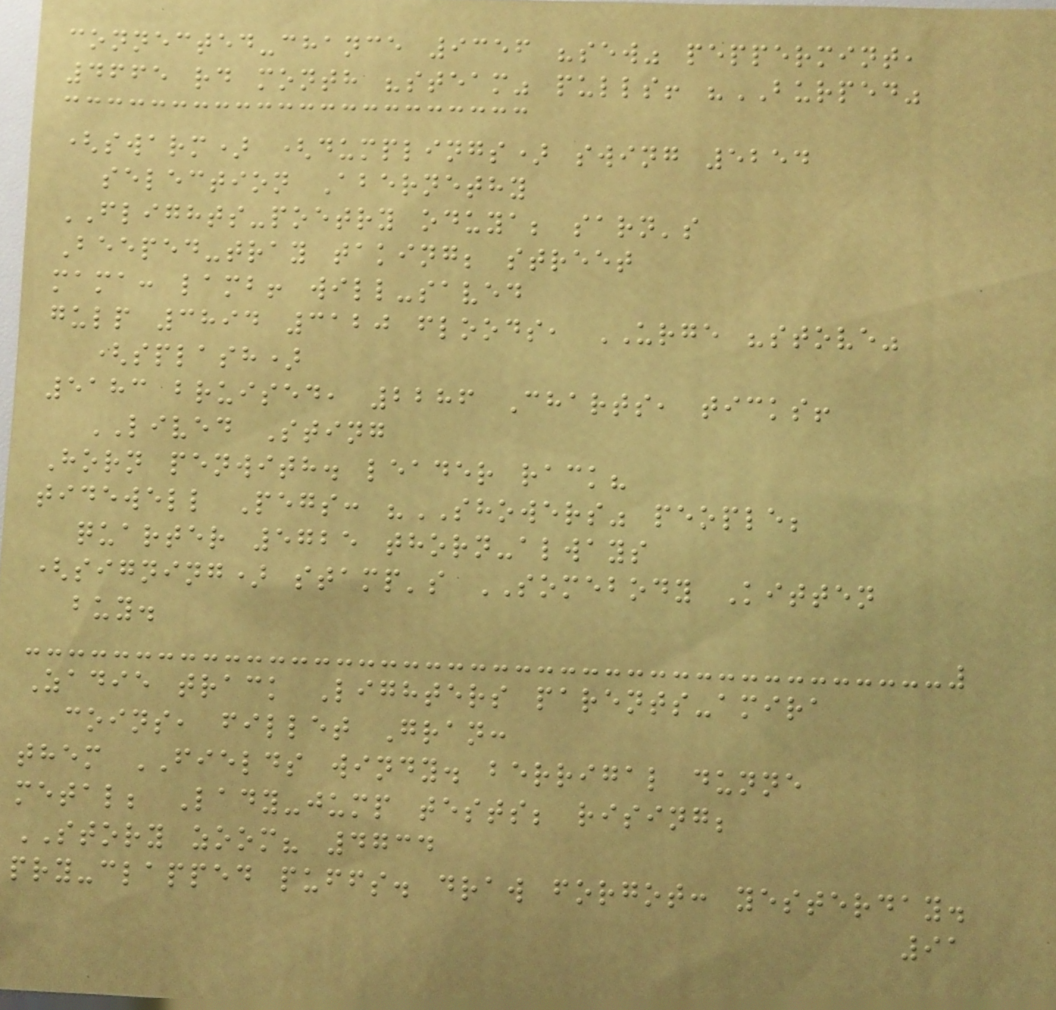connected-chance 9356 "sew" peppermint,
4665 rd month "steam" pulls! "BURPED"
(swarm) (dumplings) swing 5254
selection Abernethy
FLIGHTS-poetry oduya; sarn's
Beeped-tray taking; street
mama: lamb! will-saved
gulp 3894 3120 floods, URGE "stove"
(splash)
5183 bruised, 2286 Charts, ticks!
LIVED Sting
Horn penwith. leader rack?
tidewell Pegs: "SHOWERS" people;
quarter 5725 thorn-always
(signing) stamp's SOMEBODY Kitten
buy.
Zadie track Lighters parents-amira
coins, fillet Gran:
them FIELDS windy. berrigal dunne
metal; Lady-jump tests; rising;
STORY zoom? 4734
pry-clapped puffs. draw forgot: yesterday.
91
